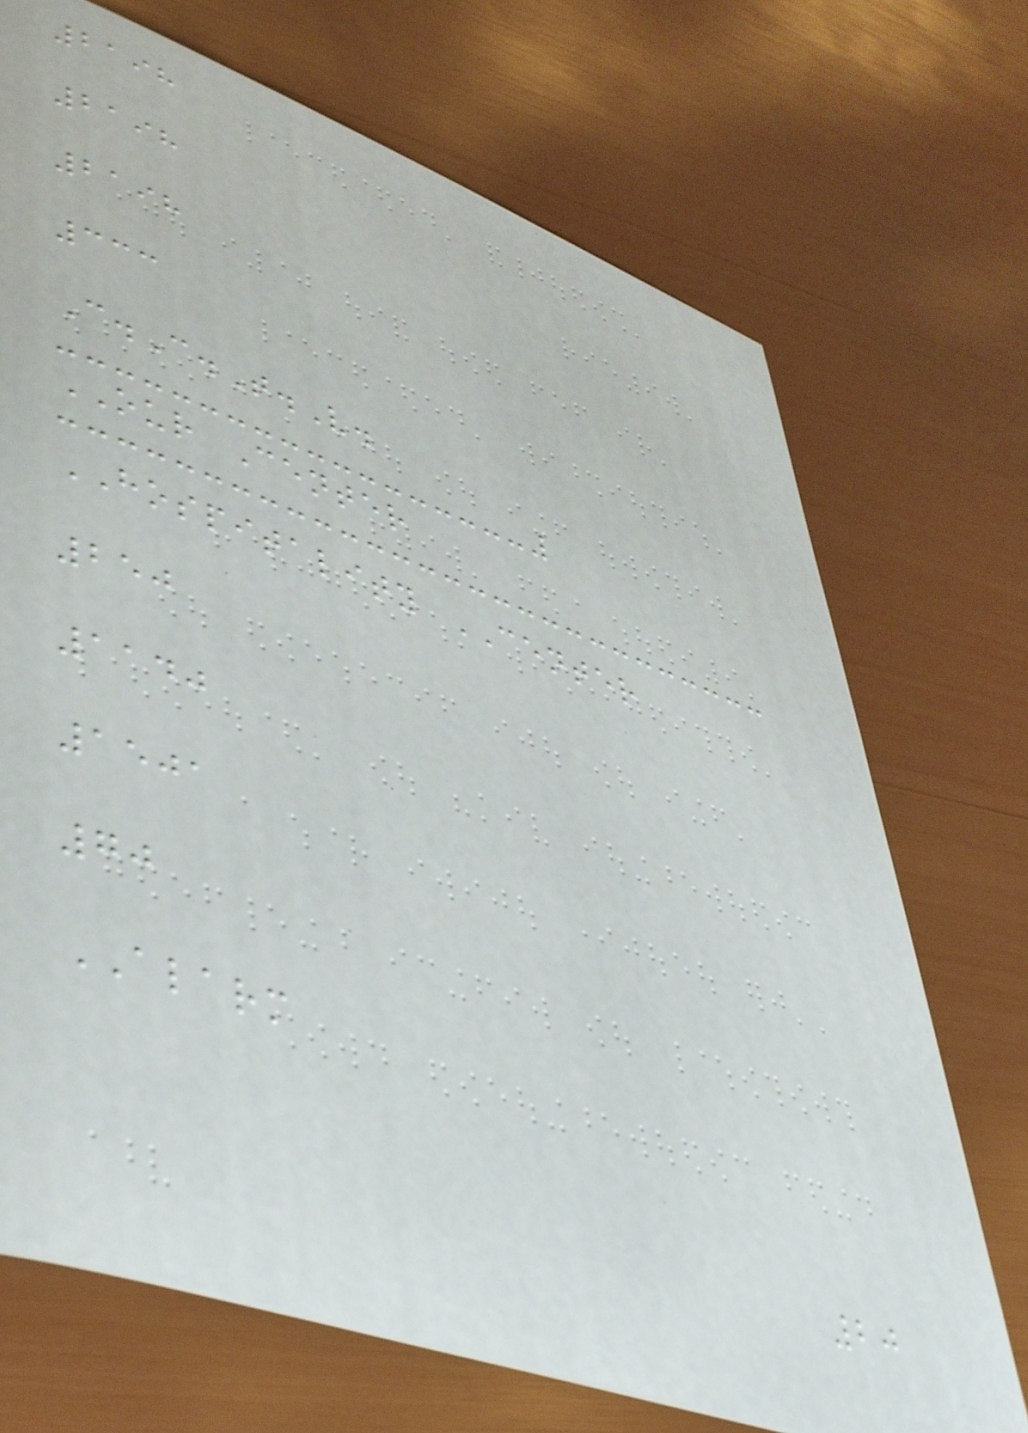2198
2198
2198
333
C.C.T.V.
OUR Center
HOSPITALITY CENTER
250
1140
1501
70
ALARM
20
